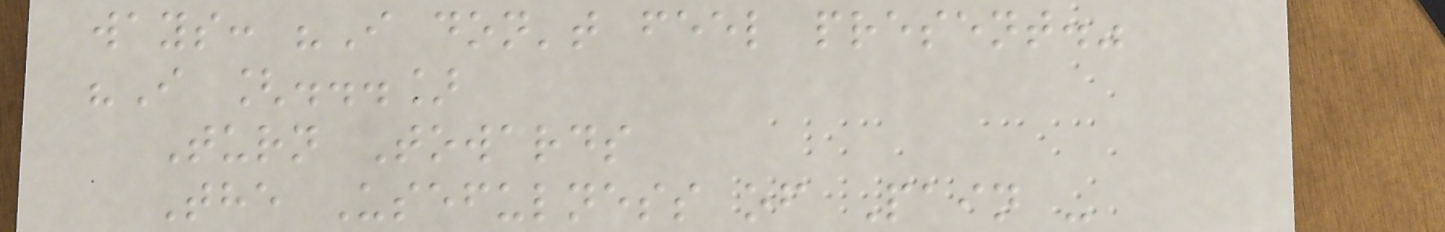ways: "I don't feel present."
"I [...]
Turn Towards
The Usefulness of Pain -
